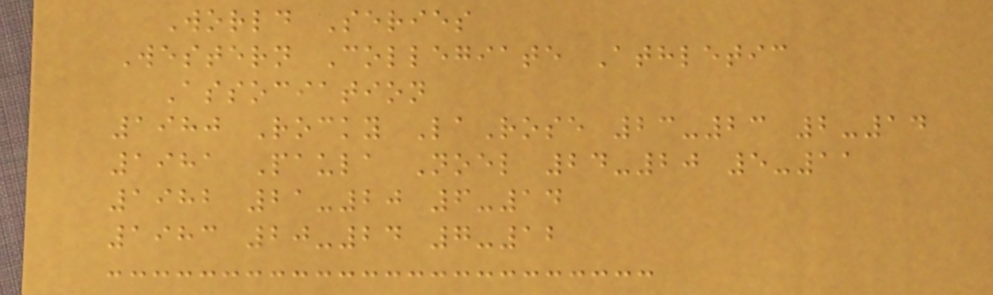World Series
Western Collegiate Athletic
Association
1980 Rocky LaRose 23-23 2-14
1981 Paula Noel 24-20 5-11
1982 21-20 6-14
1983 20-24 7-12
